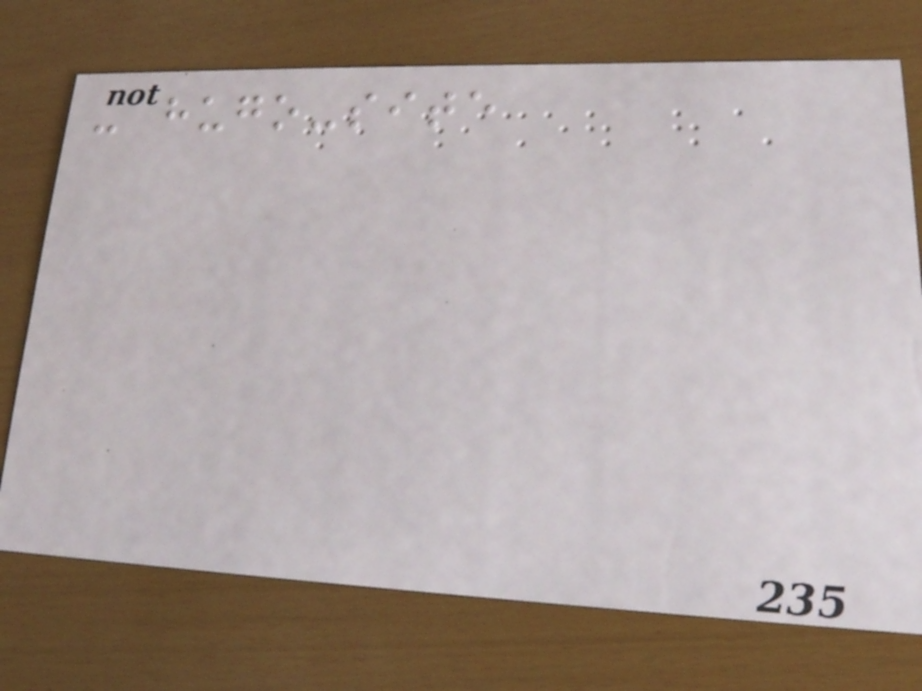- hugo-site
